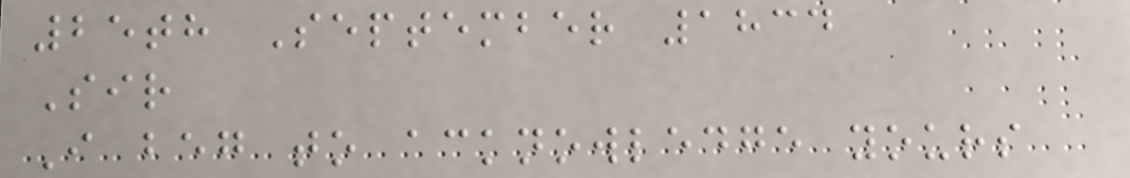25th September 1834
Sir
I beg to acknowledge yours
